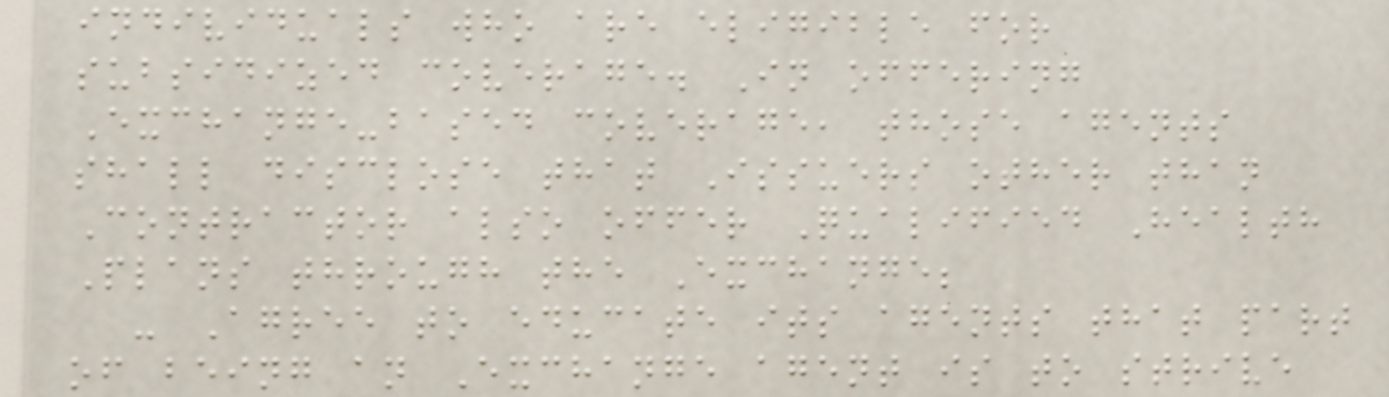individuals who are eligible for
subsidized coverage. In offering
Exchange-based coverage, those agents
shall disclose that Issuers other than
Contractor also offer Qualified Health
Plans through the Exchange;
- Agree to educate its agents that part
of being an Exchange agent is to strive
